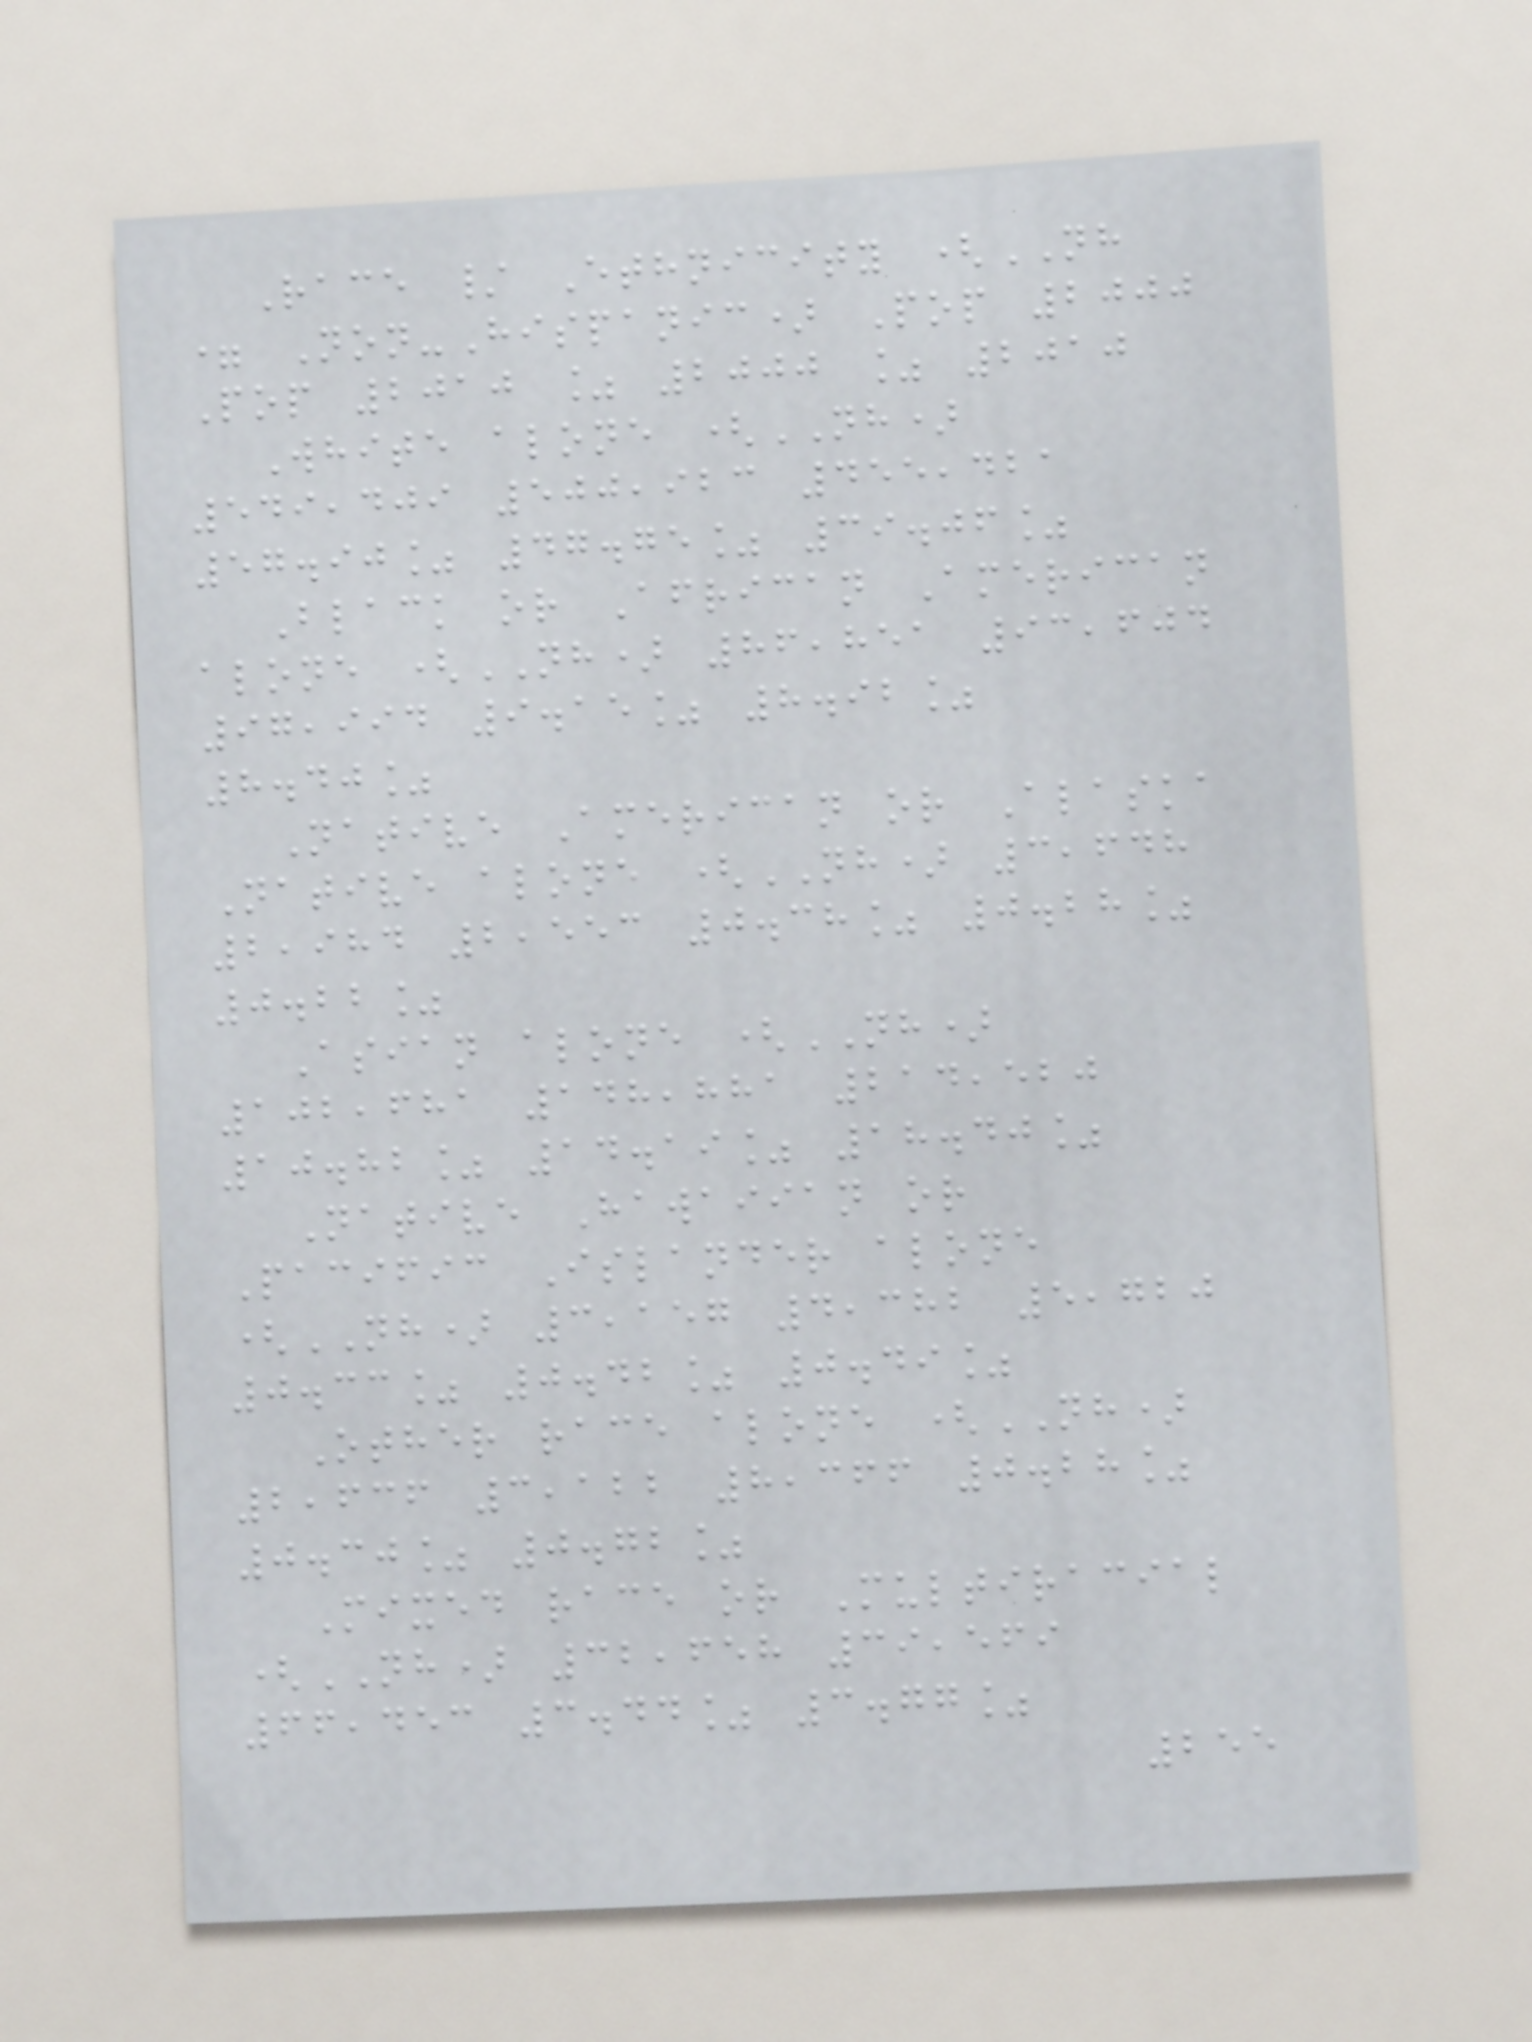Race / Ethnicity (NH
= Non-Hispanic) Pop 2000
Pop 2010 % 2000 % 2010
White alone (NH)
549,409 500,923 455,421
57.90% 47.75% 39.06%
Black or African American
alone (NH) 86,851 93,604
97,994 9.15% 8.92%
8.40%
Native American or Alaska
Native alone (NH) 3,648
2,984 2,553 0.38% 0.28%
0.22%
Asian alone (NH)
102,681 148,881 214,520
10.82% 14.19% 18.40%
Native Hawaiian or
Pacific Islander alone
(NH) 3,157 4,382 5,720
0.33% 0.42% 0.49%
Other race alone (NH)
2,636 3,122 8,366 0.28%
0.30% 0.72%
Mixed race or Multiracial
(NH) 32,658 39,569
66,453 3.44% 3.77%
255
